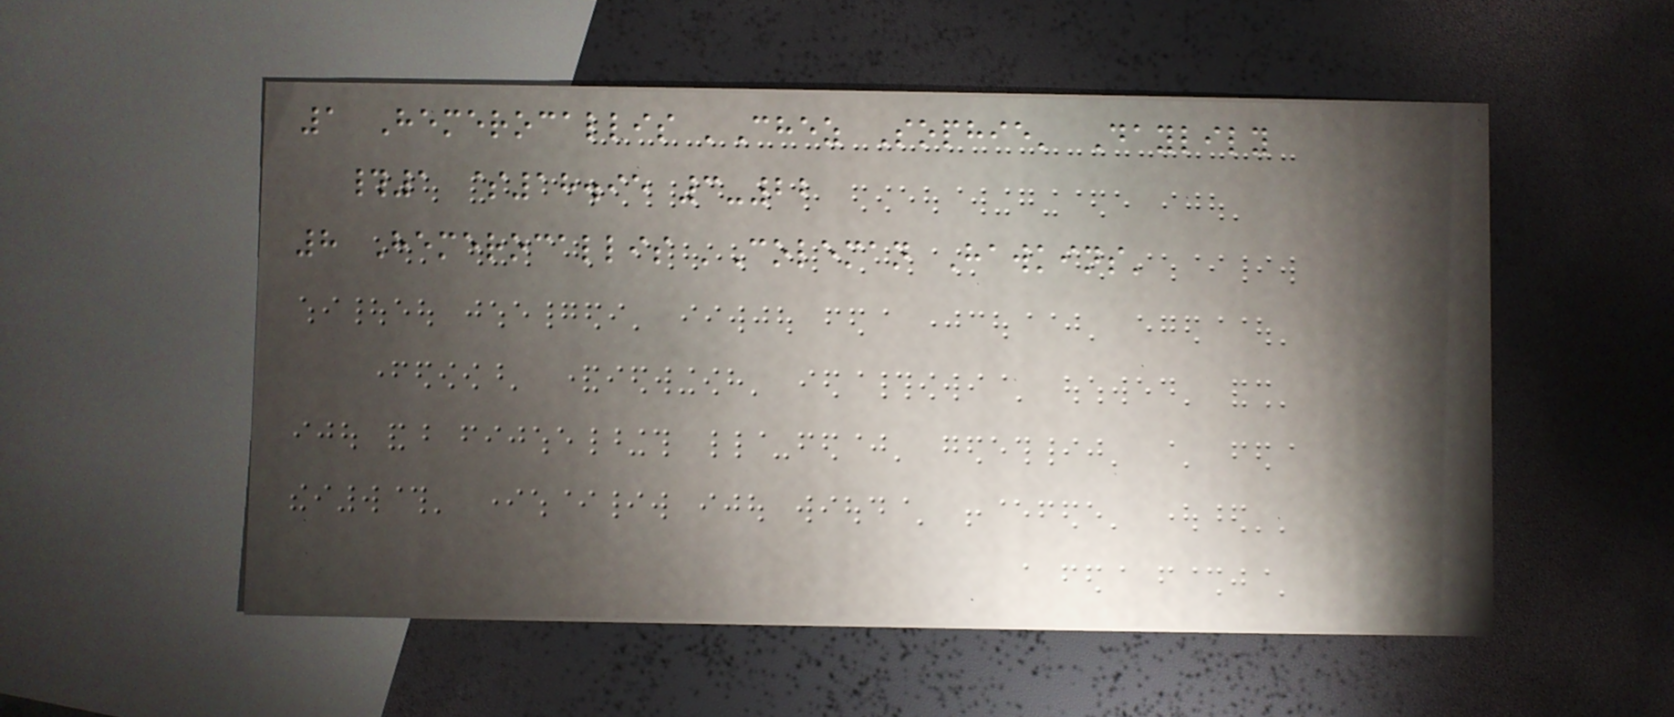1 Hemerocallis 'Chez Sophie' Daylily
#1 $18.95 3-22
8 Hemerocallis 'Coleman Hawkins'
